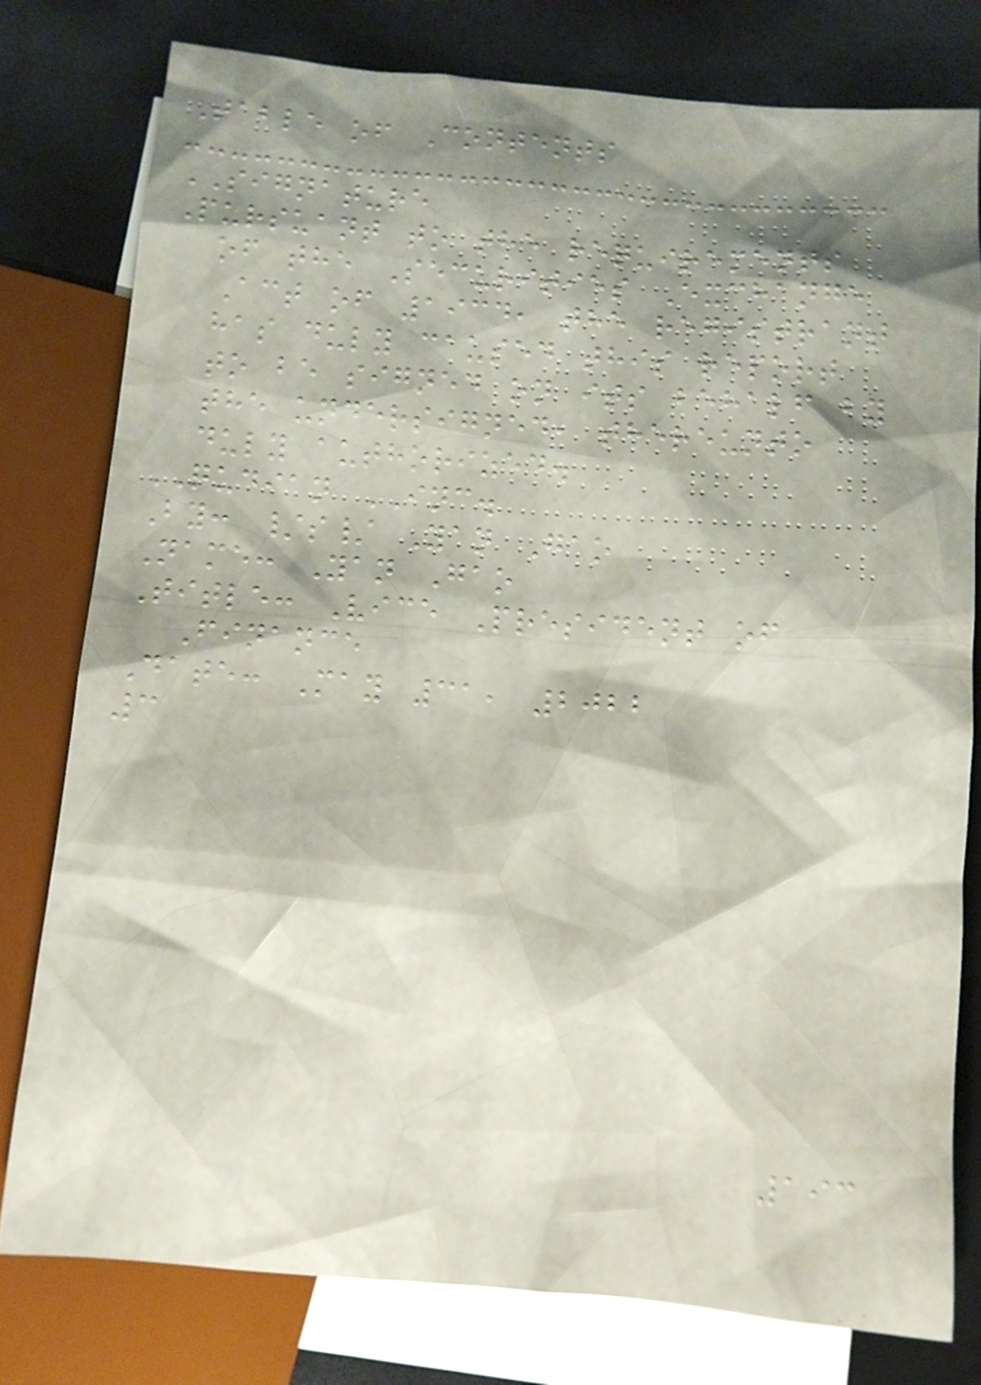Table of Contents
SIGNATURE
Pursuant to the requirements
of the Securities Exchange
Act of 1934, the registrant
has duly caused this report
to be signed on its behalf by
the undersigned, thereunto
duly authorized.
QUDIAN INC.
By: /s/ Yan Gao
Name: Yan Gao
Title: Vice President of
Finance
Date: May 31, 2022
3
193
